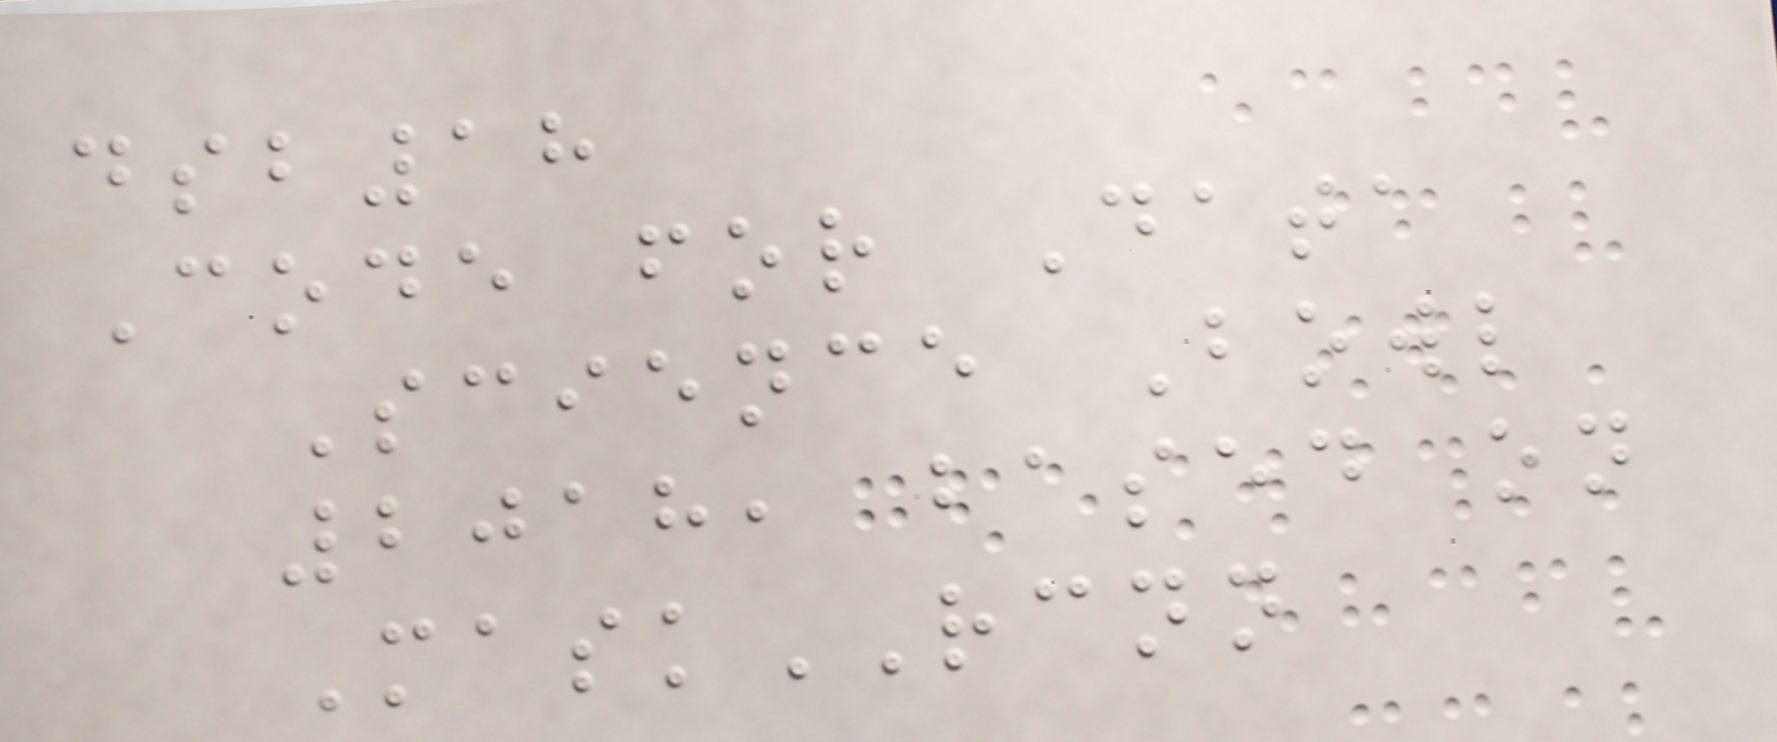dsb18
Code for Data
Science Bowl
2018, based on
MaskRCNN
